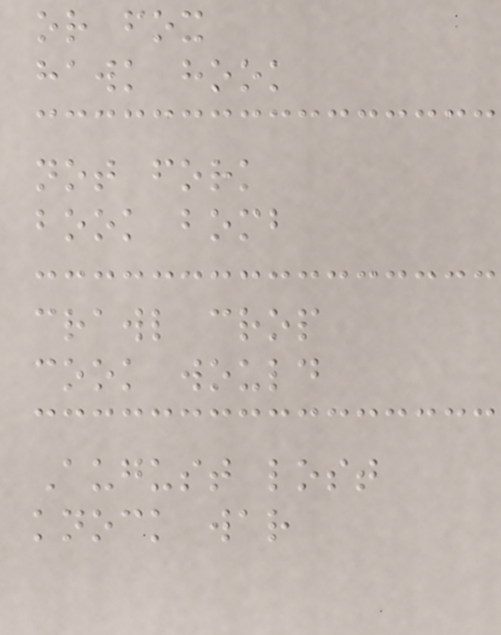or fox
hawk hook
not fork
book bomb
crawl crop
cook would
August lost
knock war
